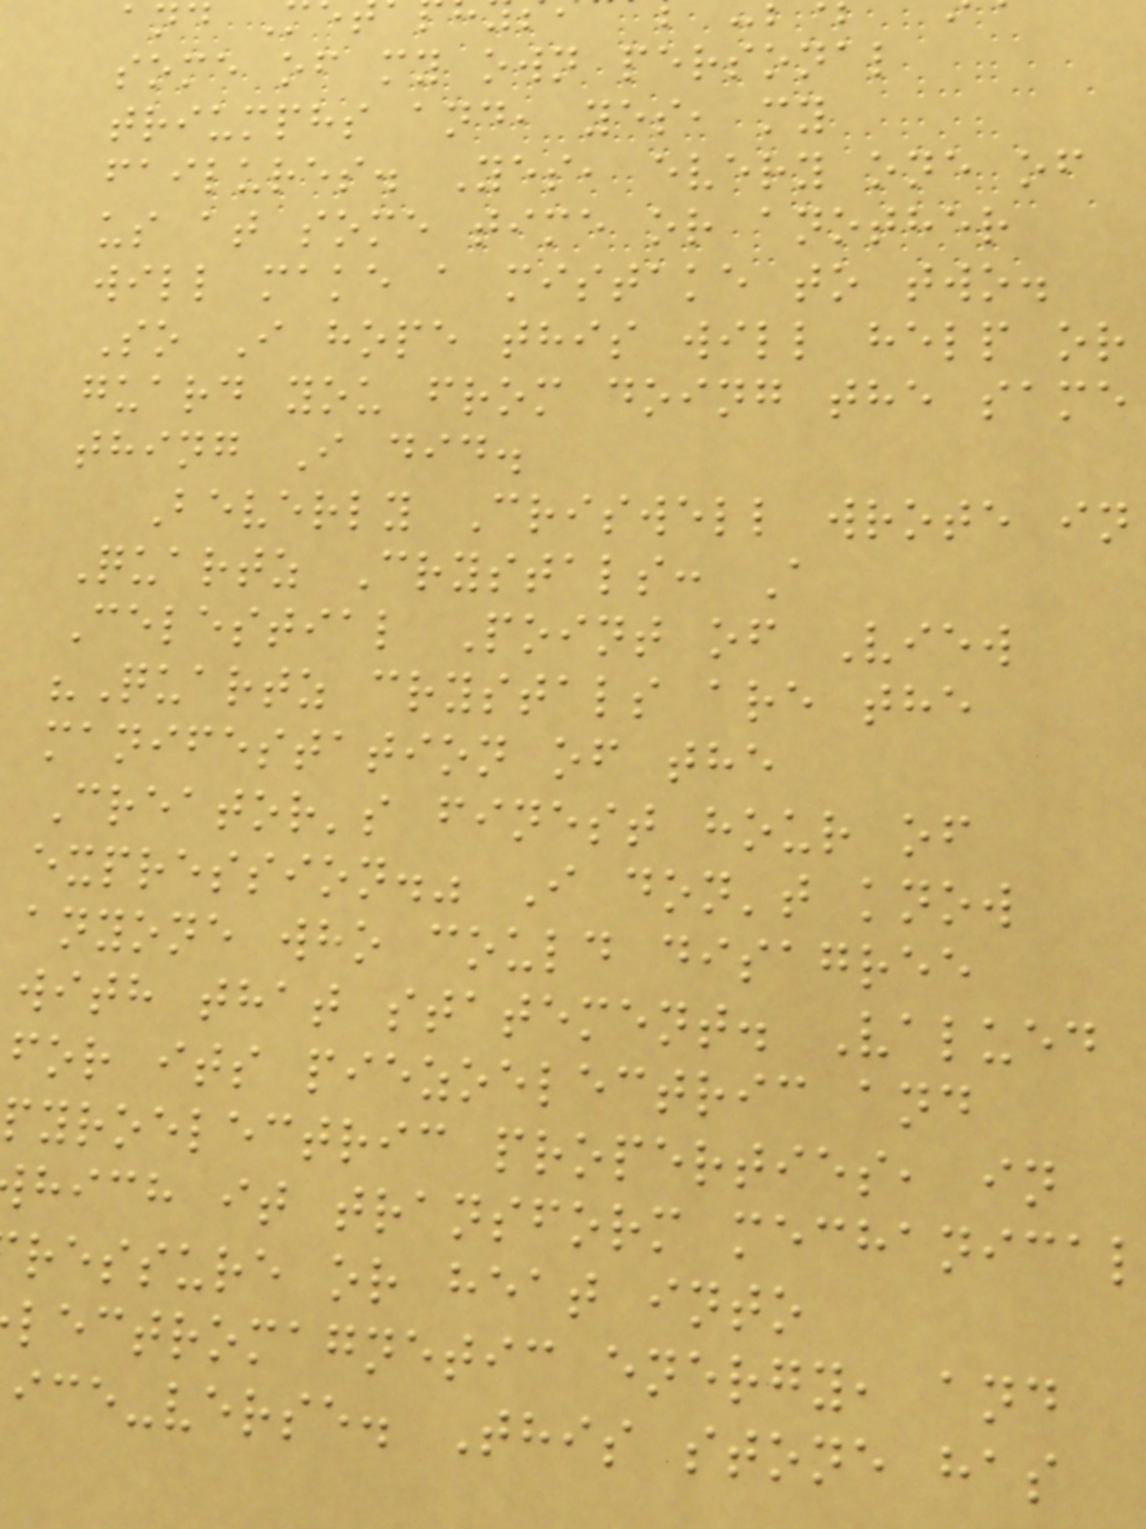some of my own personal
triumphs and, yes, my
failures. Yes, every one of
us at some time or another
will make a mistake to two.
So I hope this will help or
guard you from doing the same
thing I did.
Beverly Criswell wrote in
Quartz Crystals: A
Celestial Point of View
"Quartz crystals are the
manifestation of the
Creator's finest hour of
expression." I don't know
anyone who could disagree
with that statement. Valued
for its piezoelectric and
pyroelectric properties, in
hich it transform mechanical
ressure or heat into
lectromagnetic energy, and
ice-verse. This stone has
